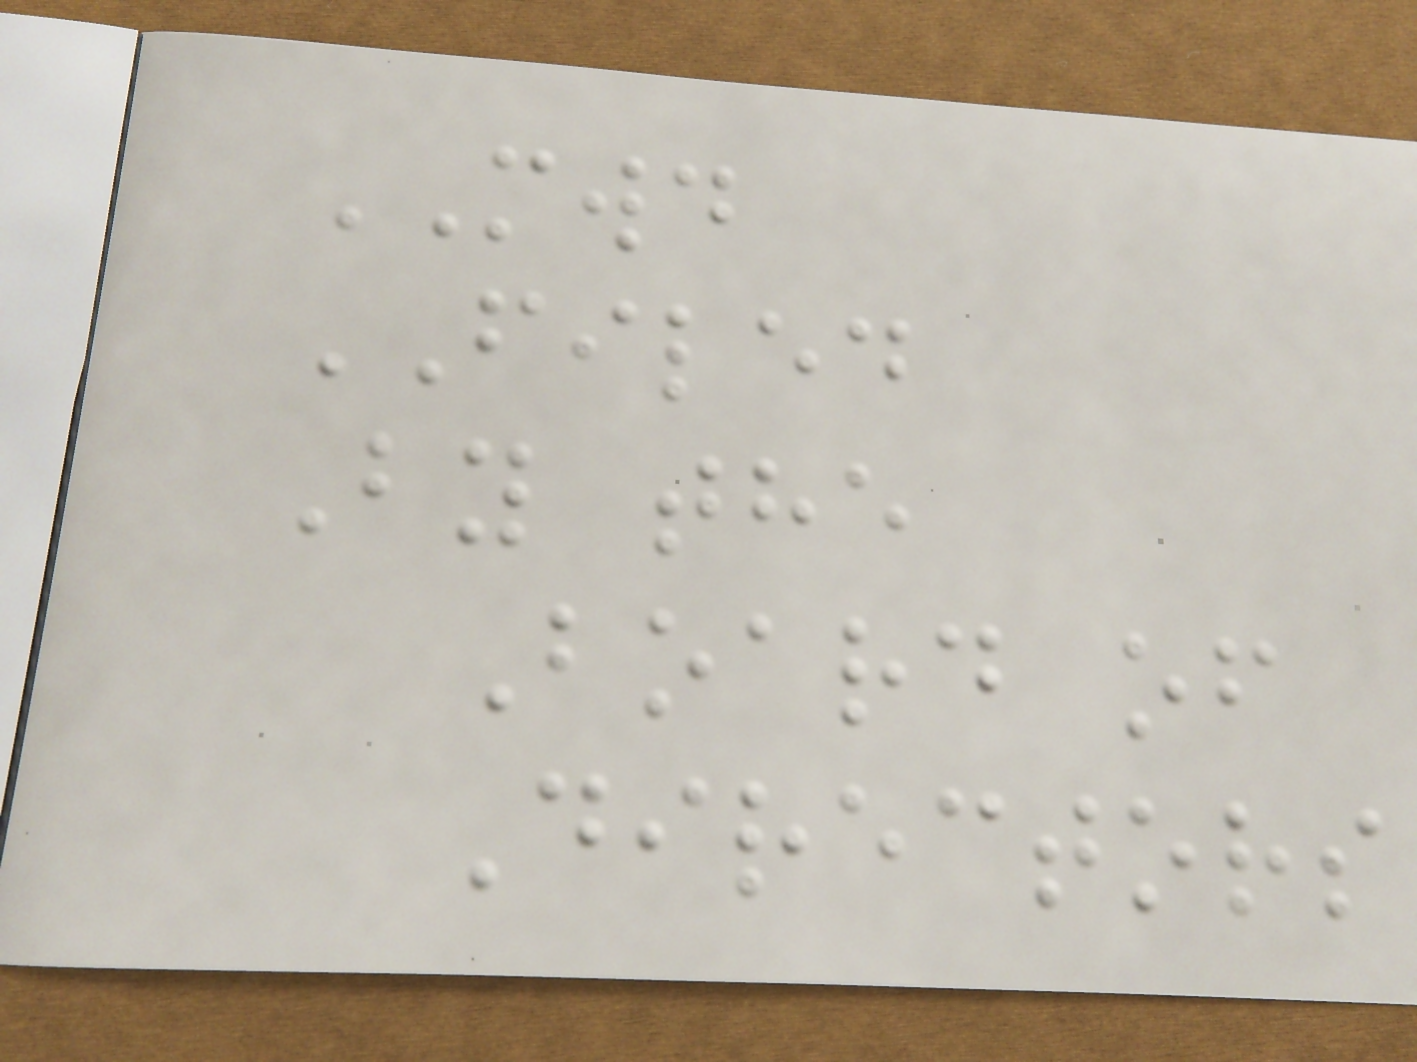MWD
FILED
By the
Board of
Directors
